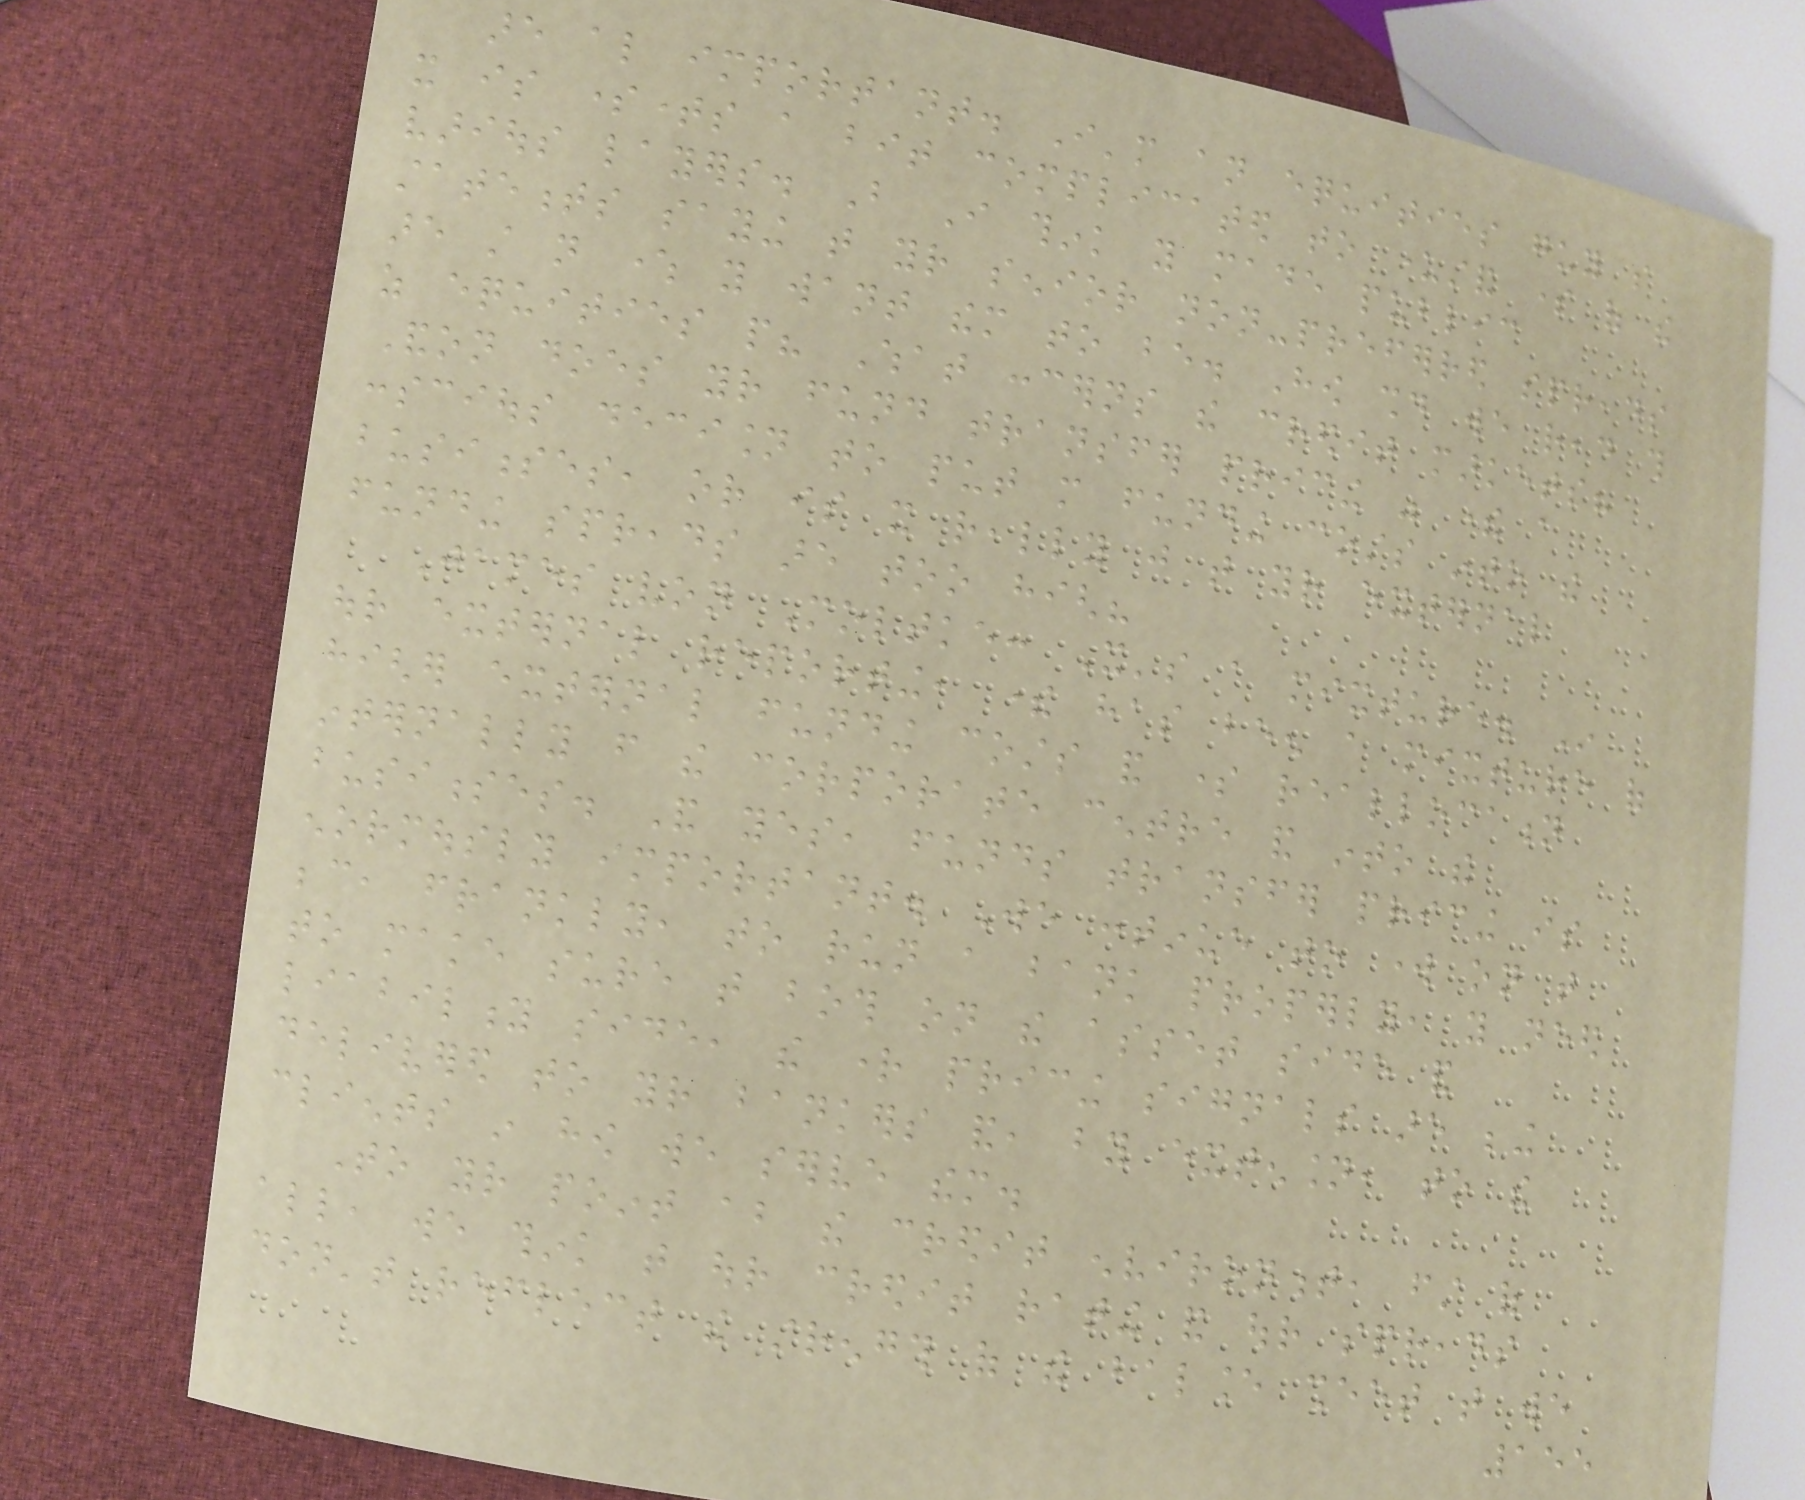are also important. I'm an equities guy so
it is sometimes a bit complicated to understand some of the
various layers. But I think you made public
statements saying that your senior non-preferred spreads
are still not where you want them to be. How should we read this
as equities people? What concerns the credit markets?
Andon does your fund transfer pricing was there a
conscious decision to put more funding costs into the
businesses, or is it really just that your external
funding spreads are too high?
James von Moltke: It's a mixture. In
our external reporting, there has been a mixture of
higher external funding costs and some reallocation
internally from the corporate centre and into the
businesses. And yes, funds transfer pricing is
enormously important. We continue to work on that
because, frankly, to run a bank properly, you need
to make sure that both on the asset side and
liability side, the right pricing signals are being
delivered to your bankers and, by extension, to the
clients in how we serve them.
To your point about the credit environment, first of
all, we think that our credit rating and our spreads
don't reflect the strength of the balance sheet that we
155
